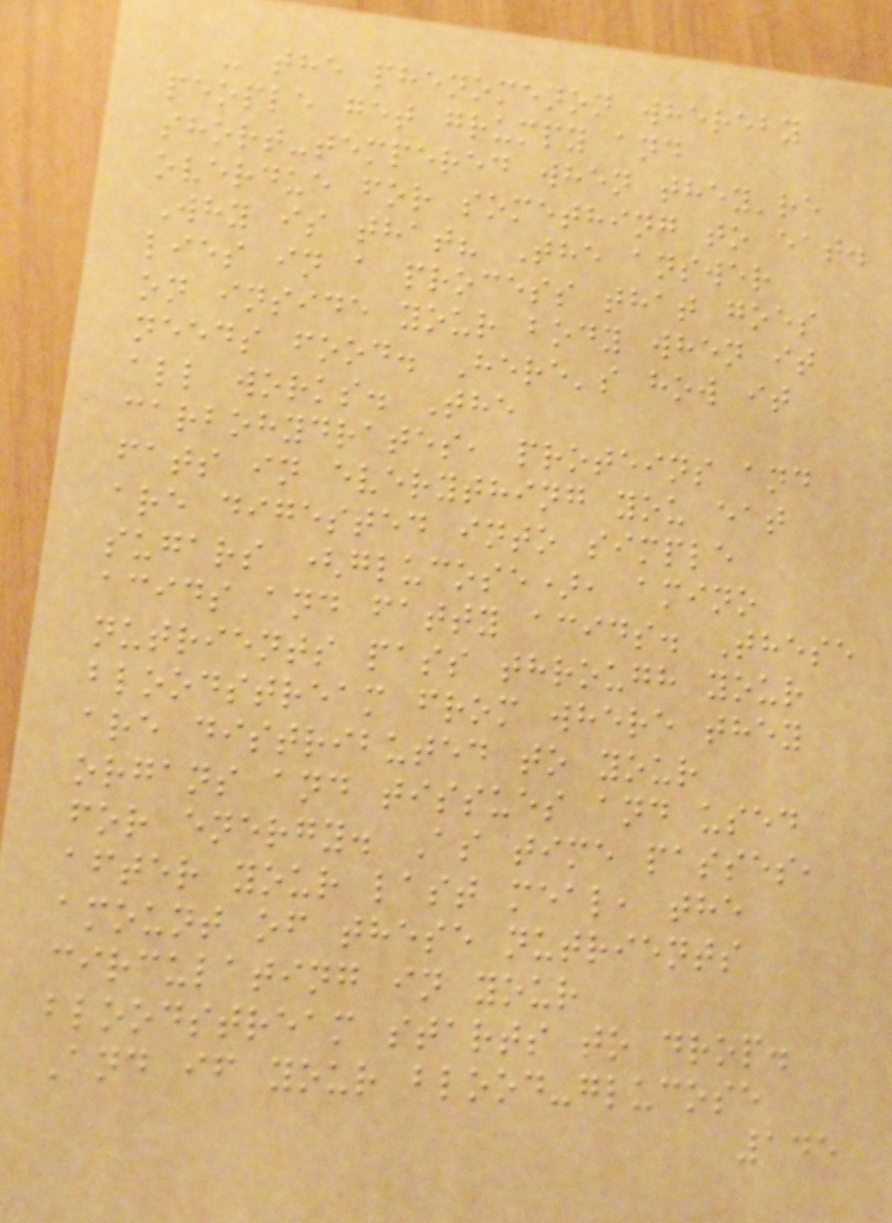- the phenomenon whereby
people get grumpy and
short-tempered when they're
overdue for something to eat.
Why is that? The answer
lies in a process that goes
on inside your body when it
needs food. Here's how it
all works. The
carbohydrates, proteins and
fats in everything you eat
are digested into simple
sugars (glucose), amino
acids and fatty acids. These
nutrients pass through your
bloodstream from where they
are distributed to your
organs and tissues and used
for energy. As time passes,
after your last meal, the
amount of these nutrients
circulating in your
bloodstream starts to drop.
And if your blood-glucose
145
